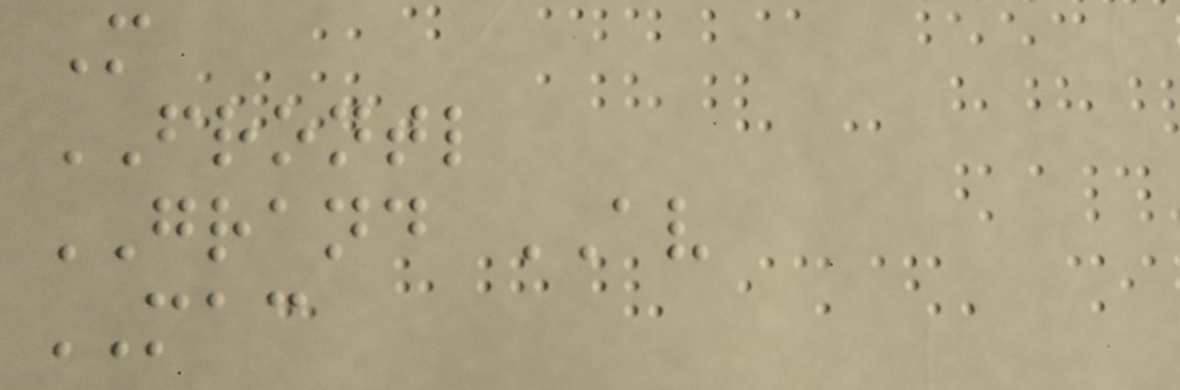M
FRONTL
GRAND AV
MAC
